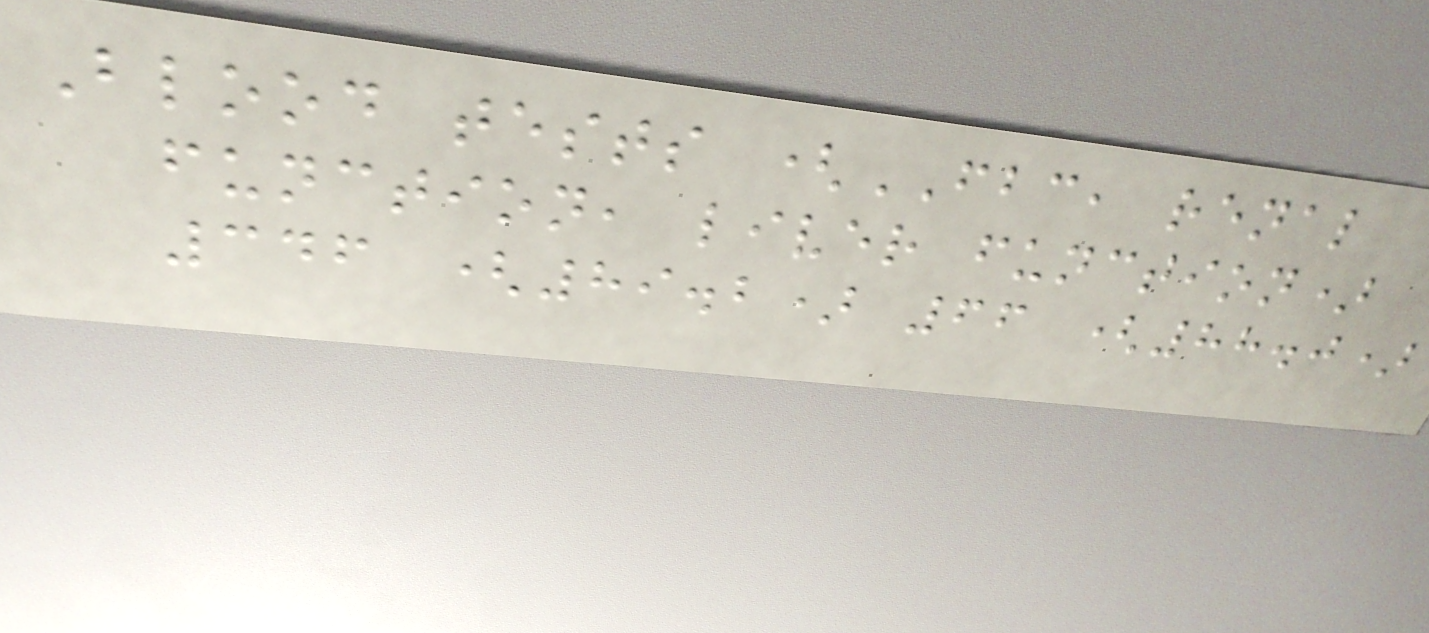Blood tests (FBC, renal
function, liver function)
346 (89.2) 66 (88.0)
